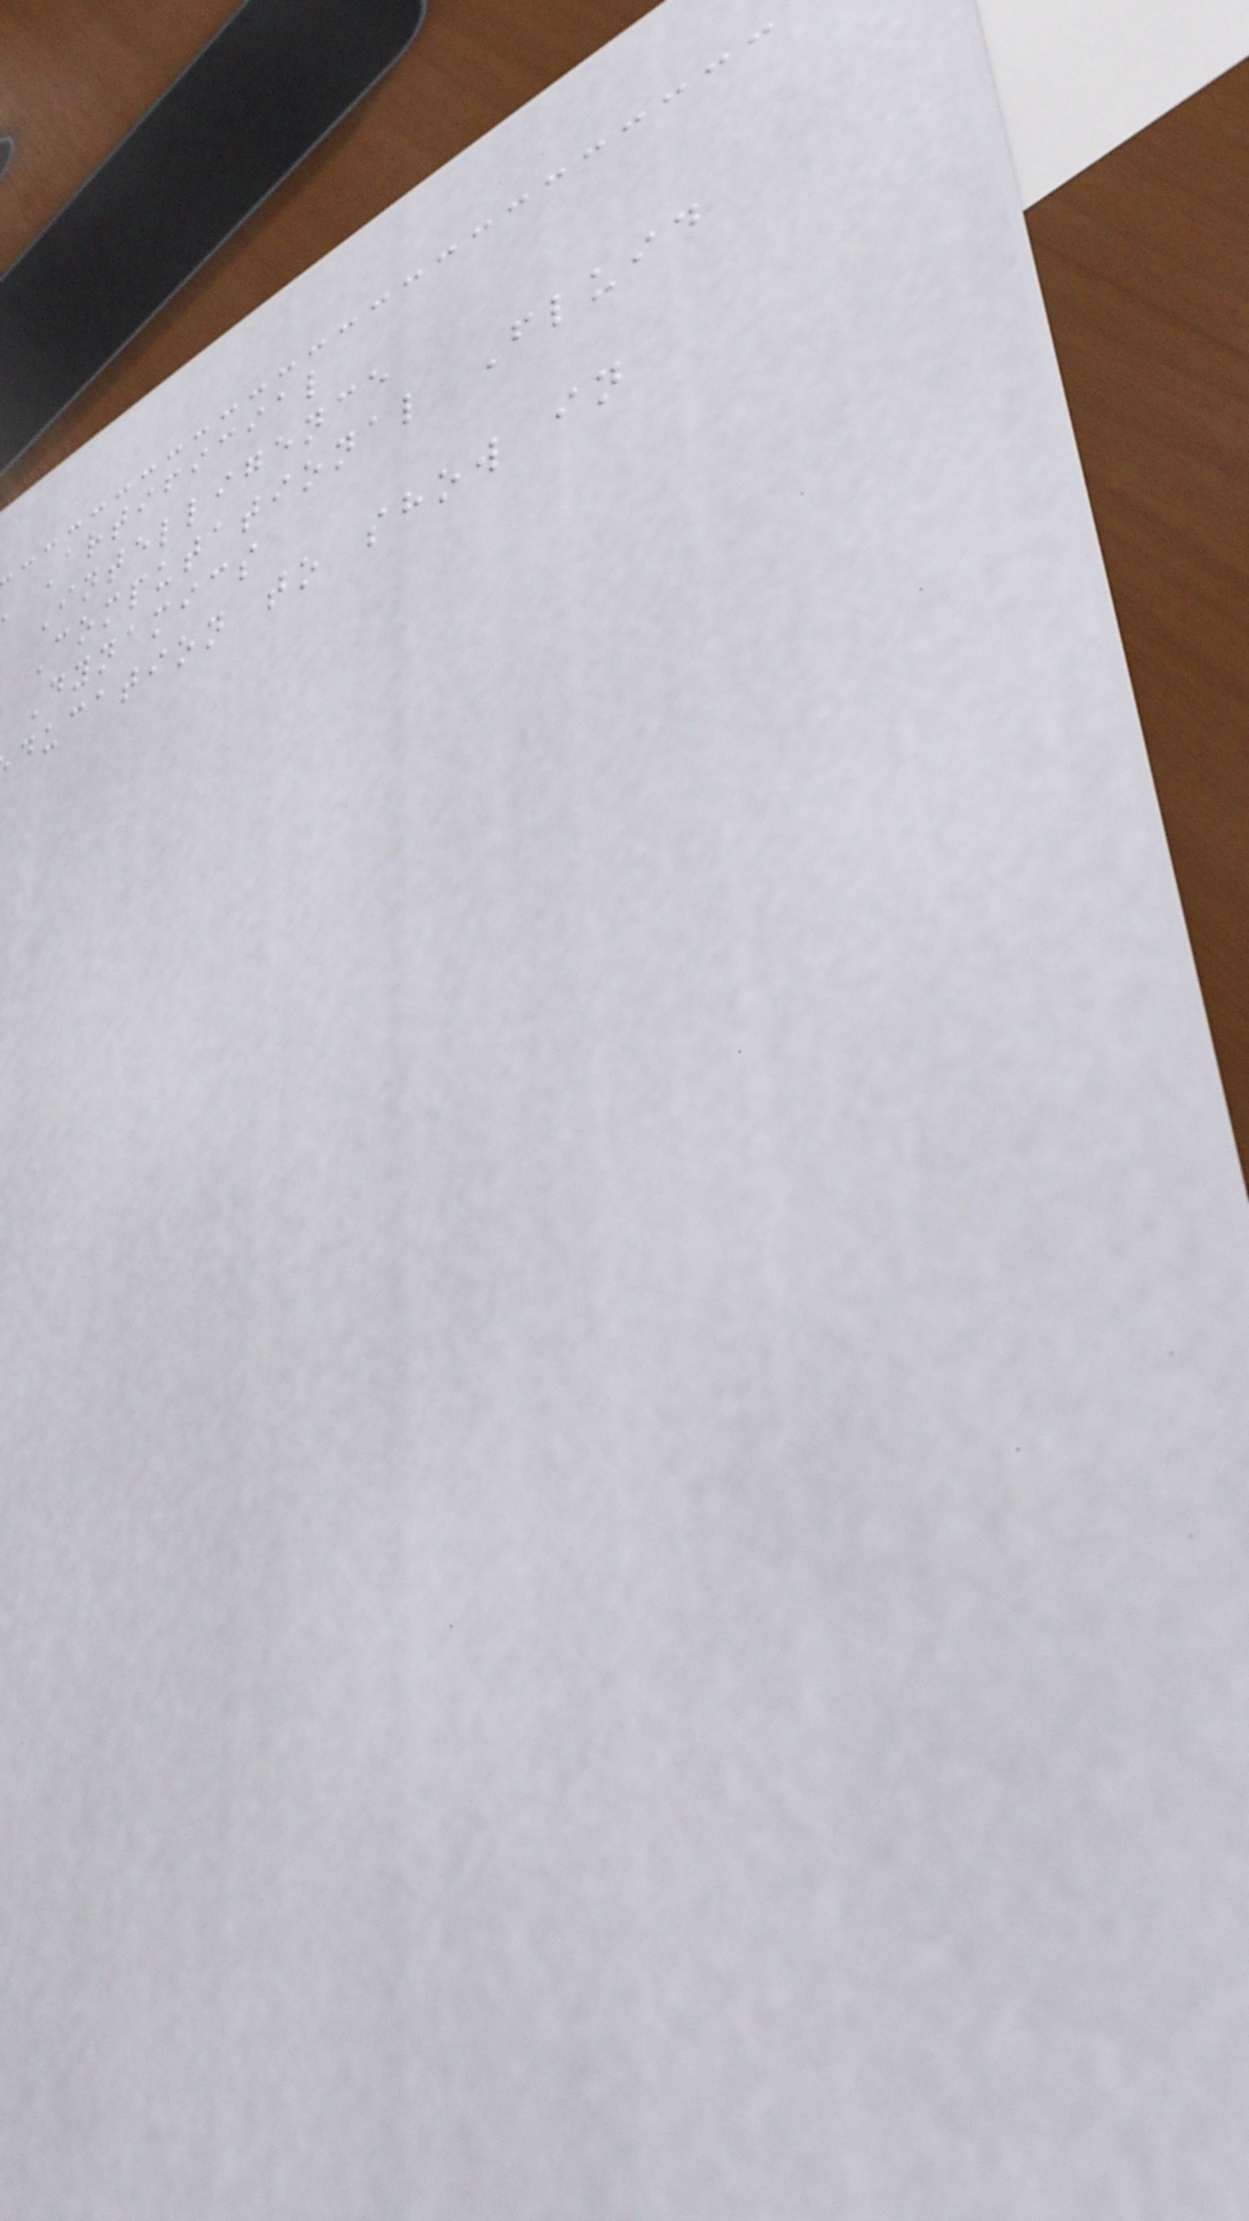Artificial
Intelligence
Computational Fluid
Dynamics
ducation to show in
